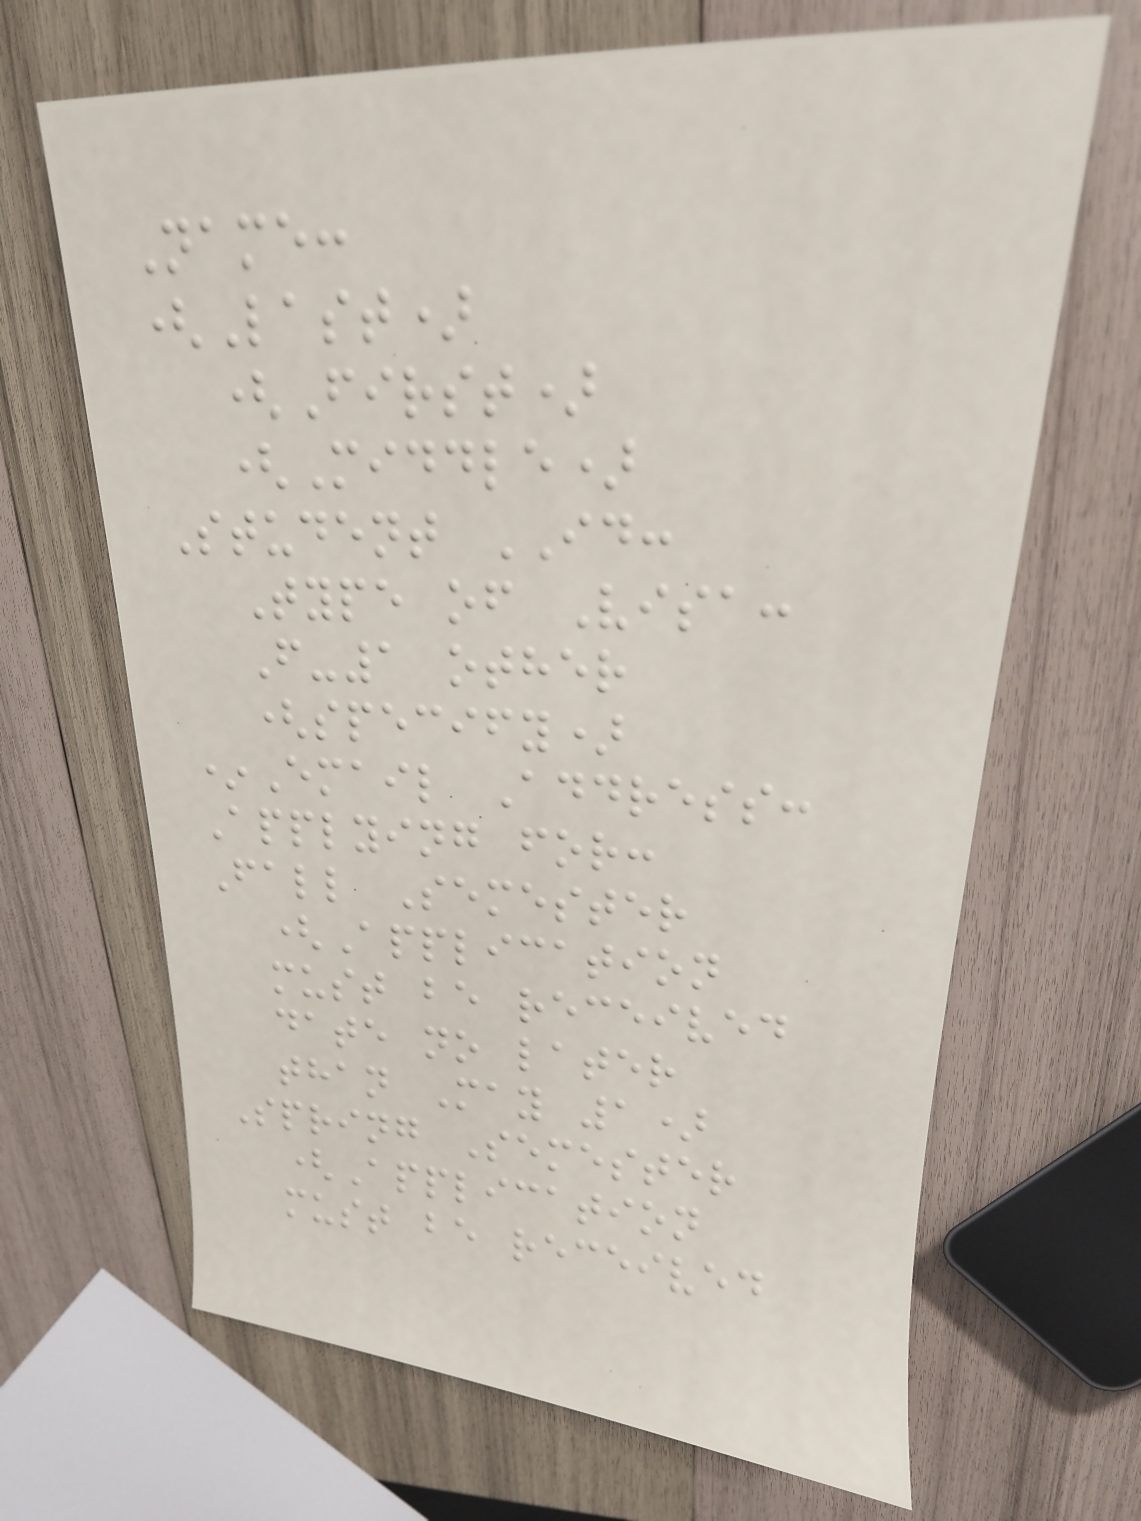Name:
(Last)
(First)
(Middle)
Student ID:
Type of Visa:
F-1 other
(specify)
*Email Address:
Applying for:
Fall Semester
(Application
must be received
date no later
than May 1)
Spring Semester
(Application
must be received
